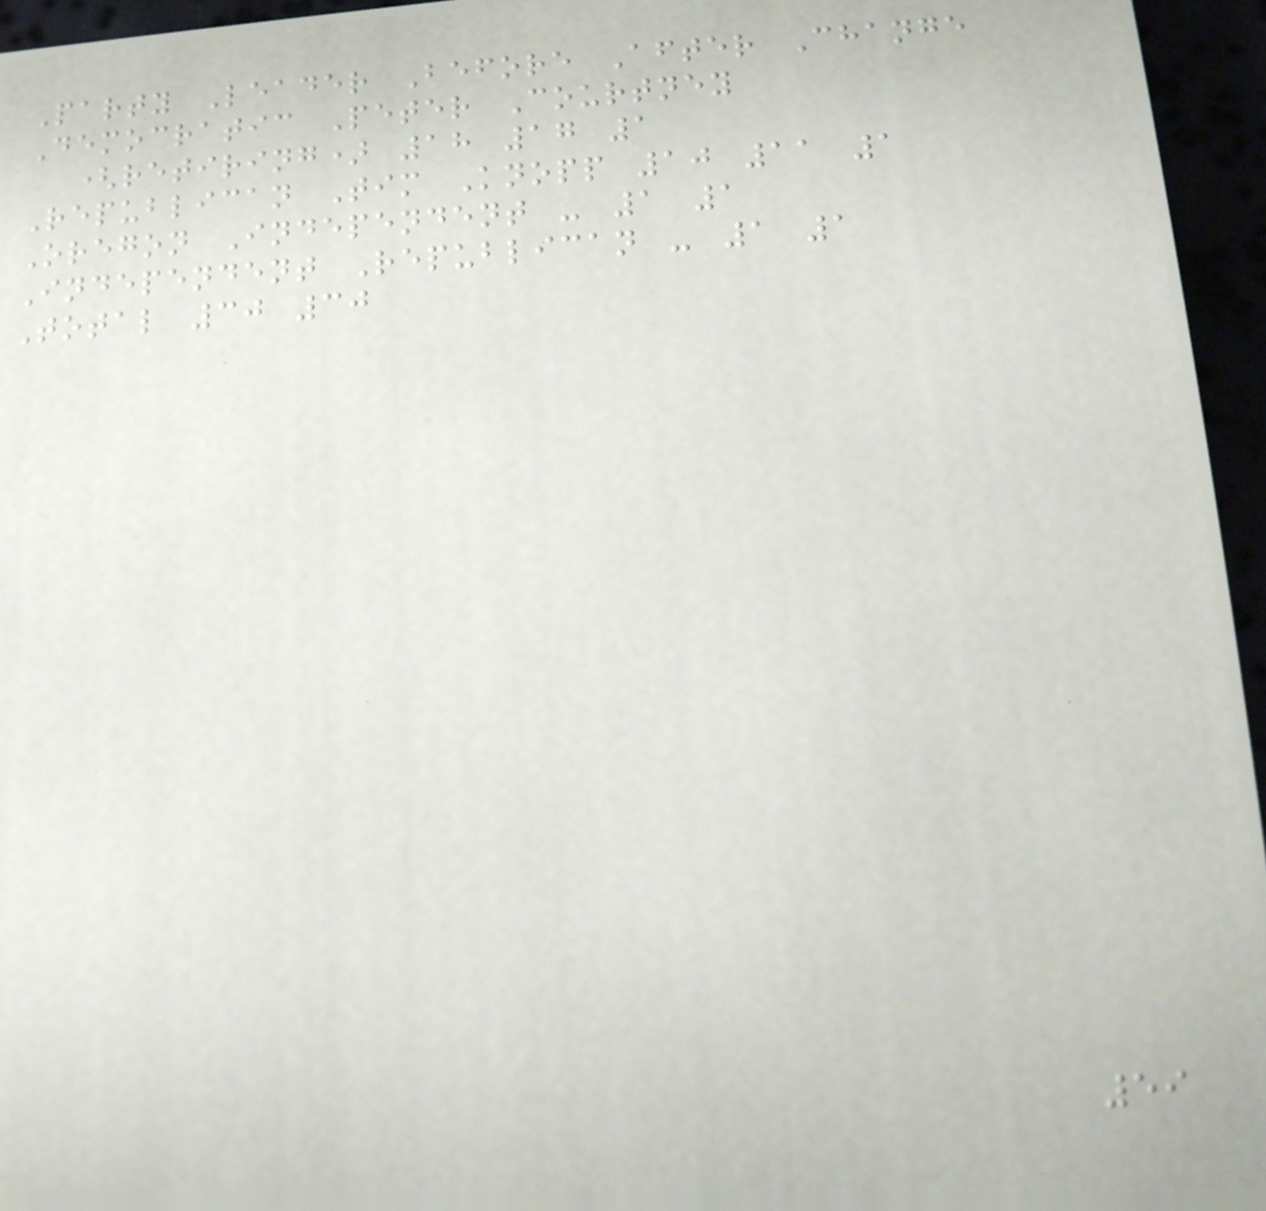Party Leader Before After Change
Democratic Peter Courtney
(retiring) 18 17 1
Republican Tim Knopp 10 11 1
Oregon Independent - 1 1
Independent Republican - 1 1
Total 30 30
59
